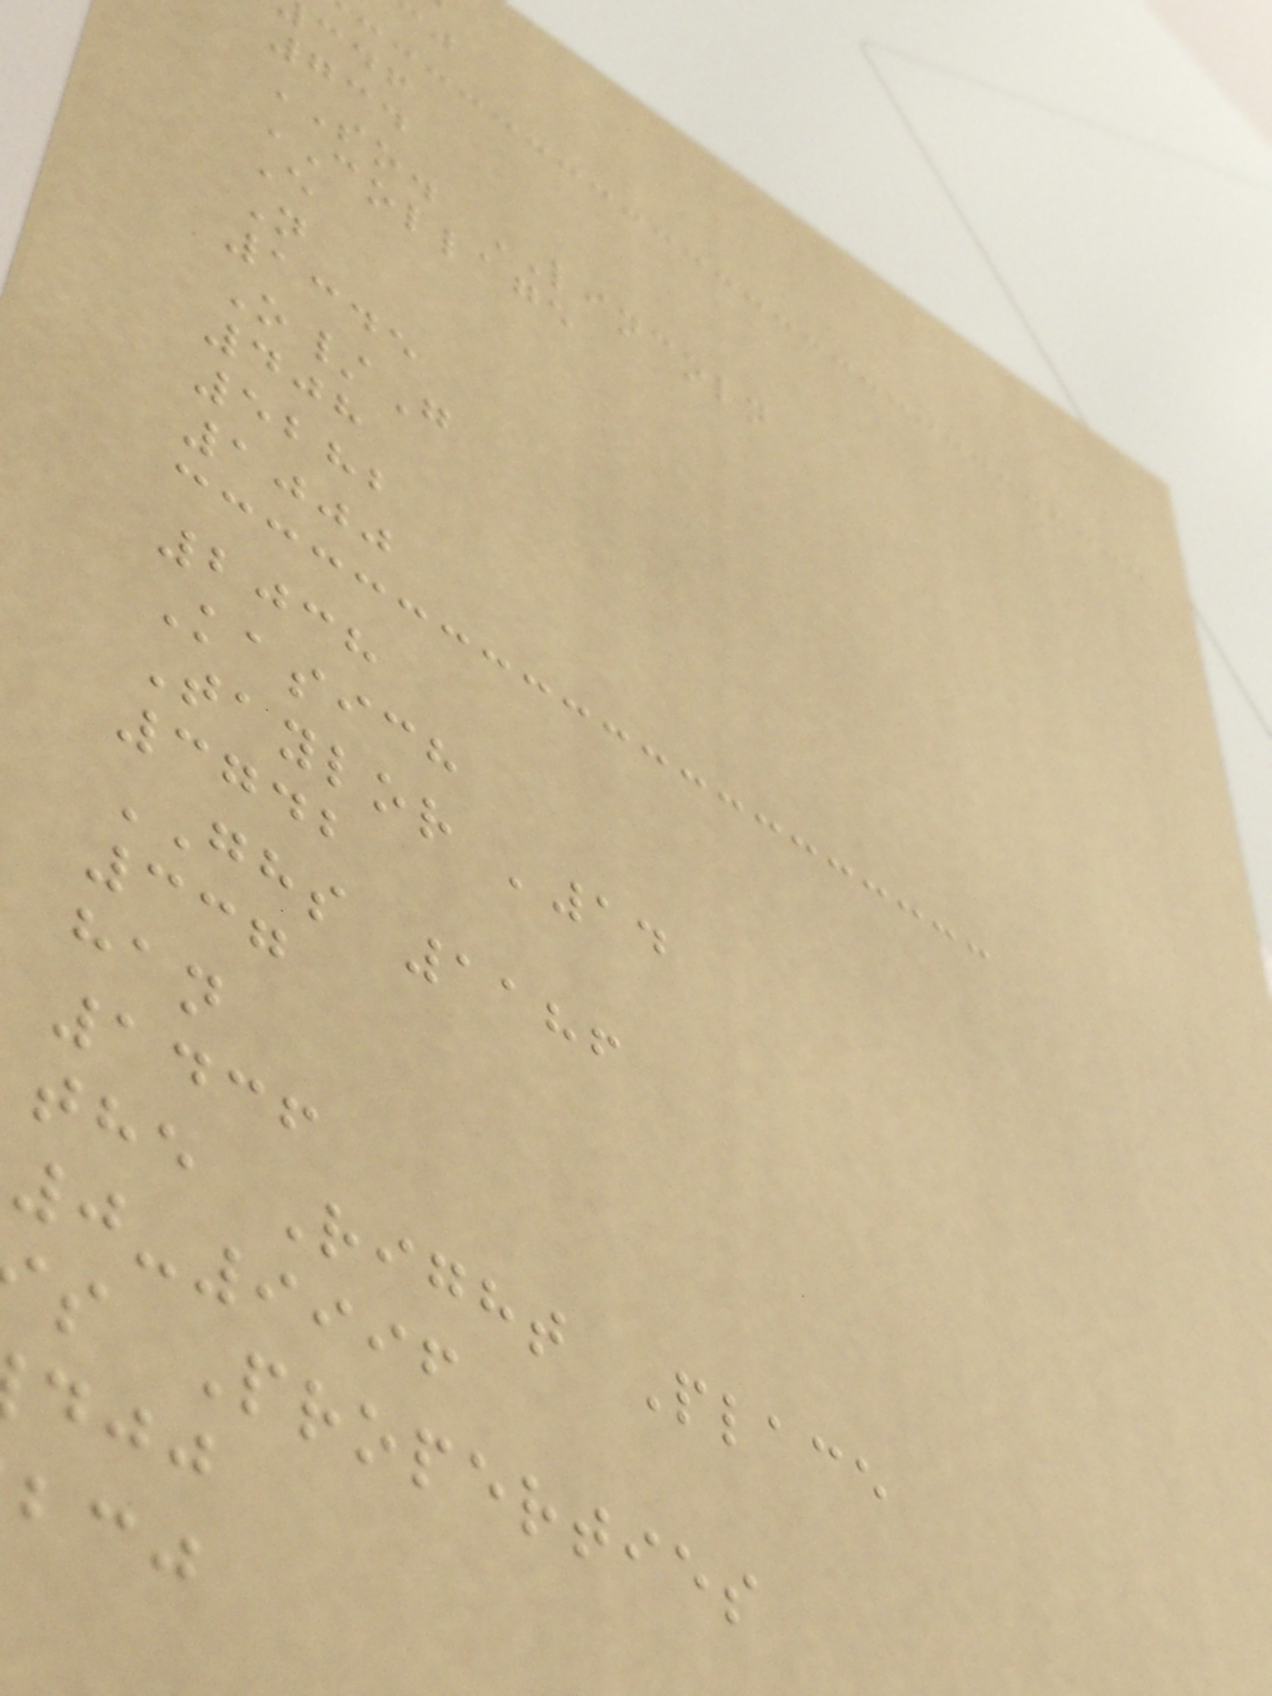734
SO. LINCOLN
COLLAGE
E
N
1345
O/G
408
5282
1000
2038
Kasich
Taylor '14
3742
GHS 1186
337
han
1436
the Right Place
0-9996
s Properties
